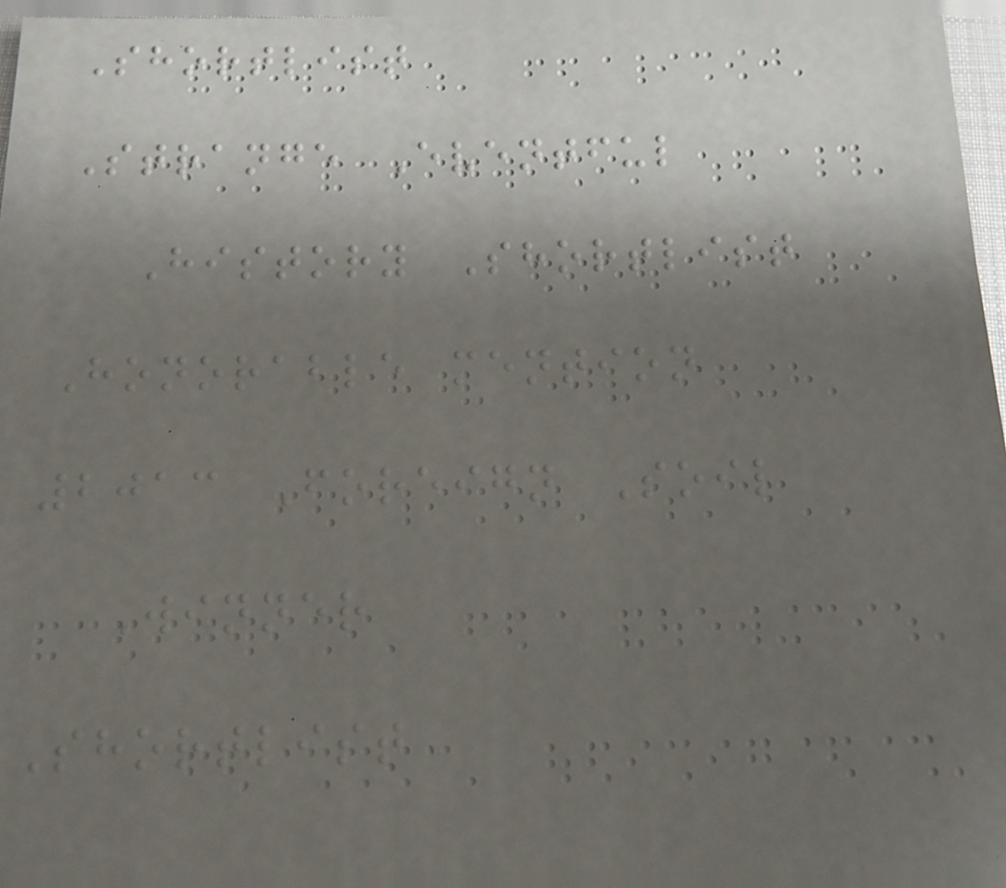Shortlist
Strange Eventful
History Shortlist
Honorable mention
2013 Foreign Soil
Winner
Shortlist
